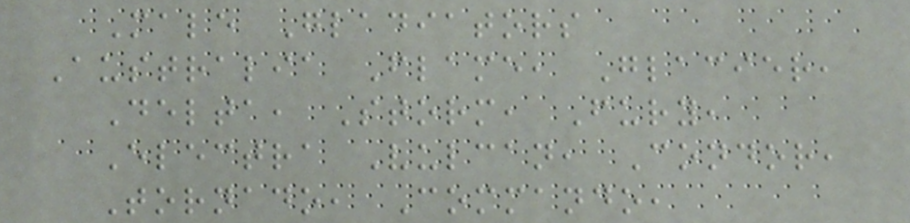Male Gladiators
Australia Flame, Glacier,
Delta, Storm, Fury,
Electra Vulcan, Condor,
Tornado, Commando,
